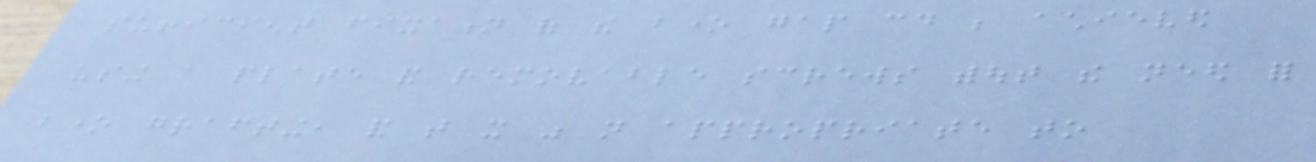sufficient fixation of the bone gap could be achieved
using a plate and removable screws without the need for
bone grafting, and that it was not appropriate to
